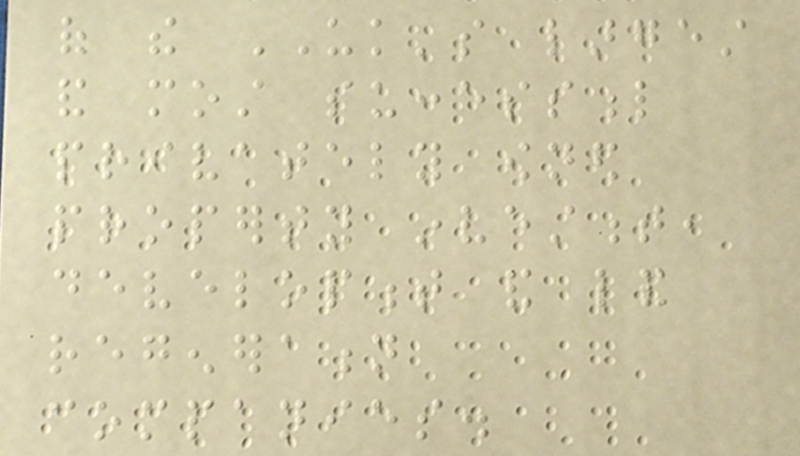of the UK's largest
and most successful
privately owned
property investment,
development and land
regeneration
companies.
